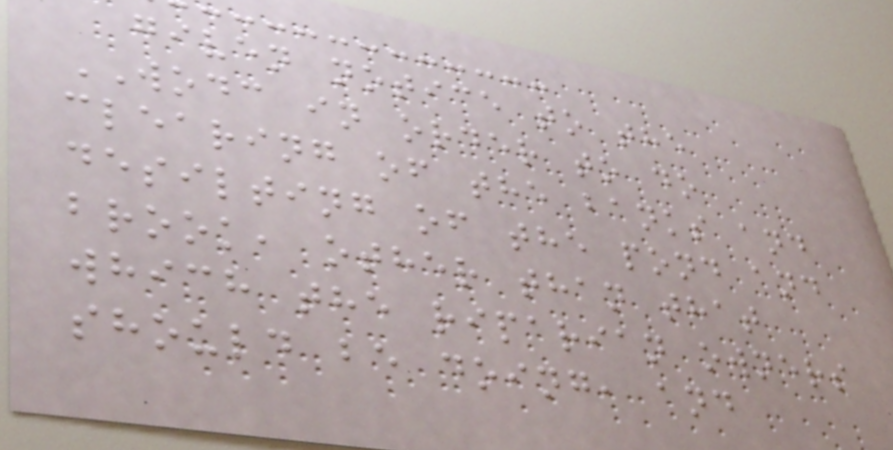given notice to the
WODC in order to do
clearing of the banks and
desilting of the pond and
brook, other than that
which the riparian owners
should be doing, and
